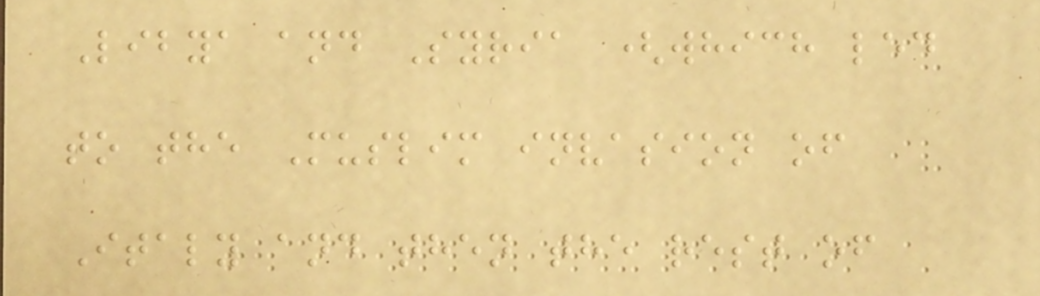Libya and Syria (which led
to the Muslim invasion of
Italy and then the rest of
